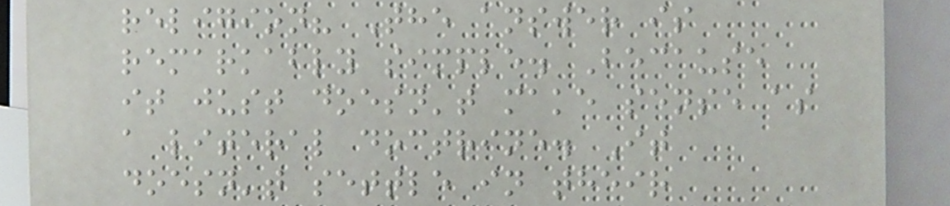religion? The answer is
remarkably simple. Because
it just doesn't make sense as
a literal doctrine. It
doesn't settle in their
